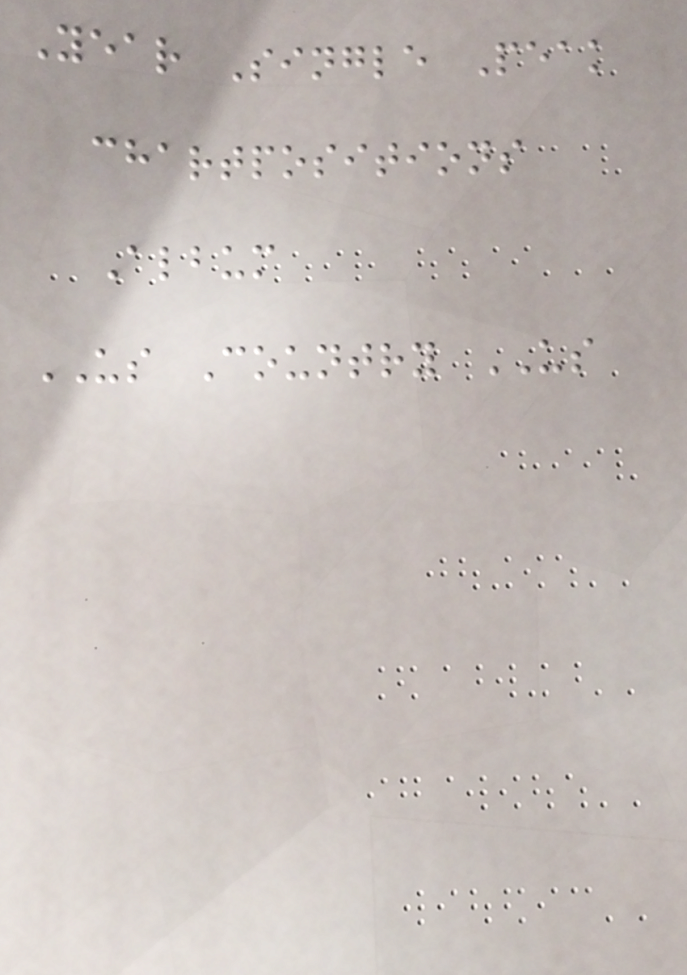Year Single Peak
chartpositions
Album
US Country US
